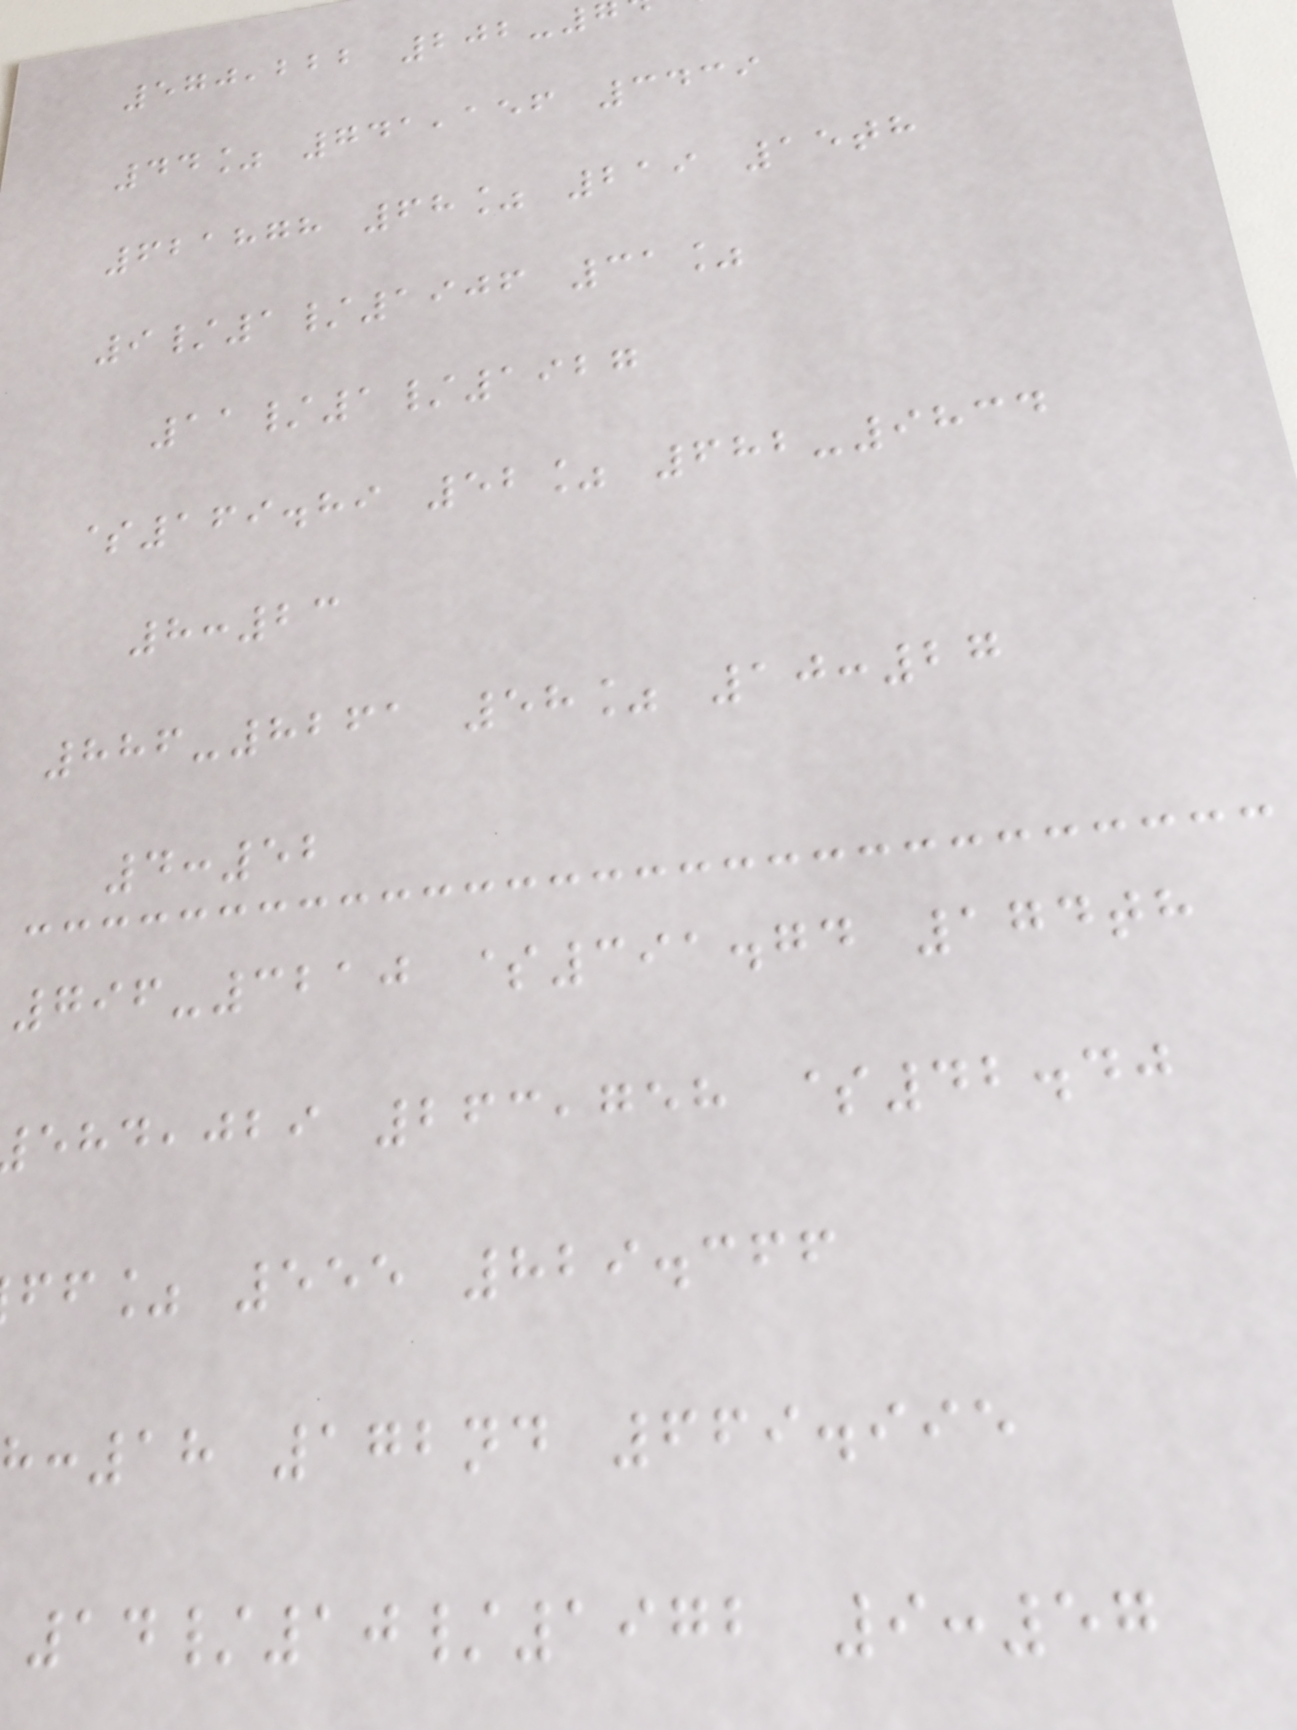570,222 202-
44% 741,156 3439
621878 68% 219 15th
9/1/1906 31%
11/1/1927
$169.89 52% 682-9834
8:23
886-8261 58% 10:27
4:52
796-3210 $391.74 174th
,jbi 263,758 $42.40
ff% 555 829.366
:18 172nd 669.995
14/10/1972 9:57
